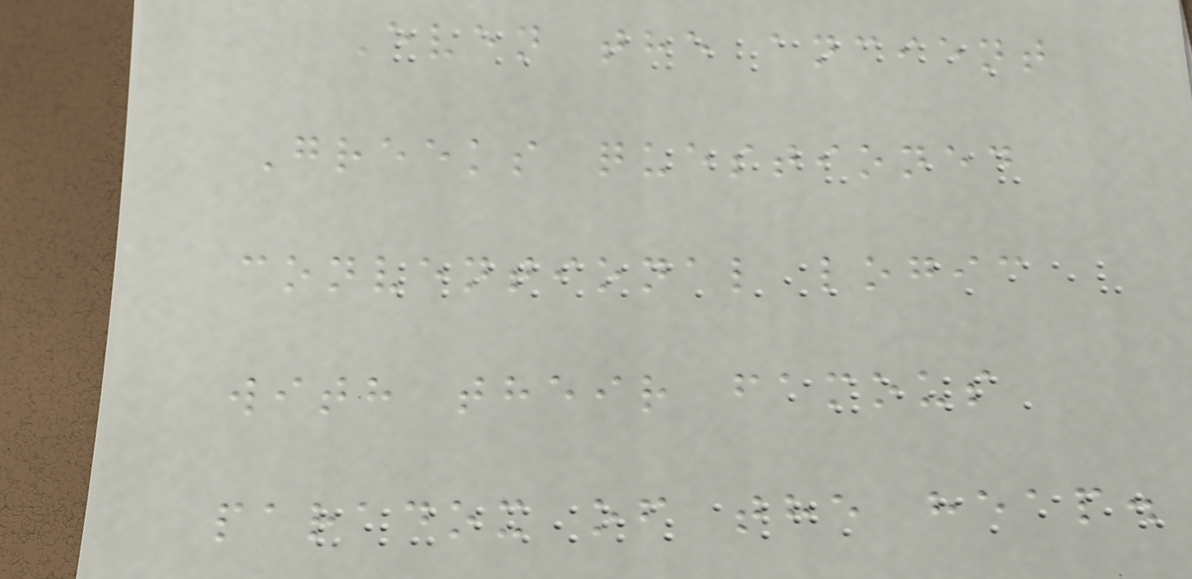Even the ancient
Greeks questioned
conventional logic
with their famous
paradox of the heap.
